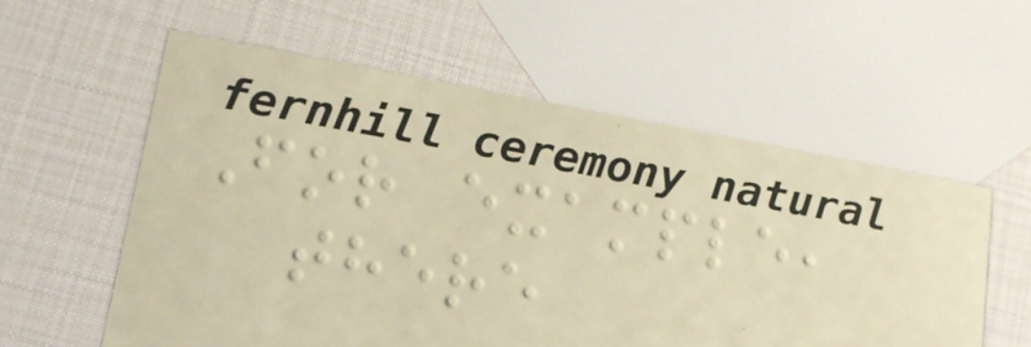For example,
there
